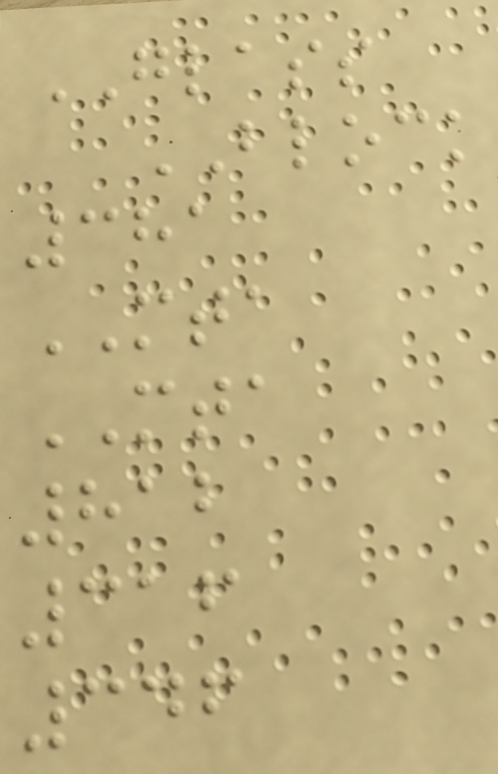GLASS
BLOCK
381
MTA
MTA
812
316
346
